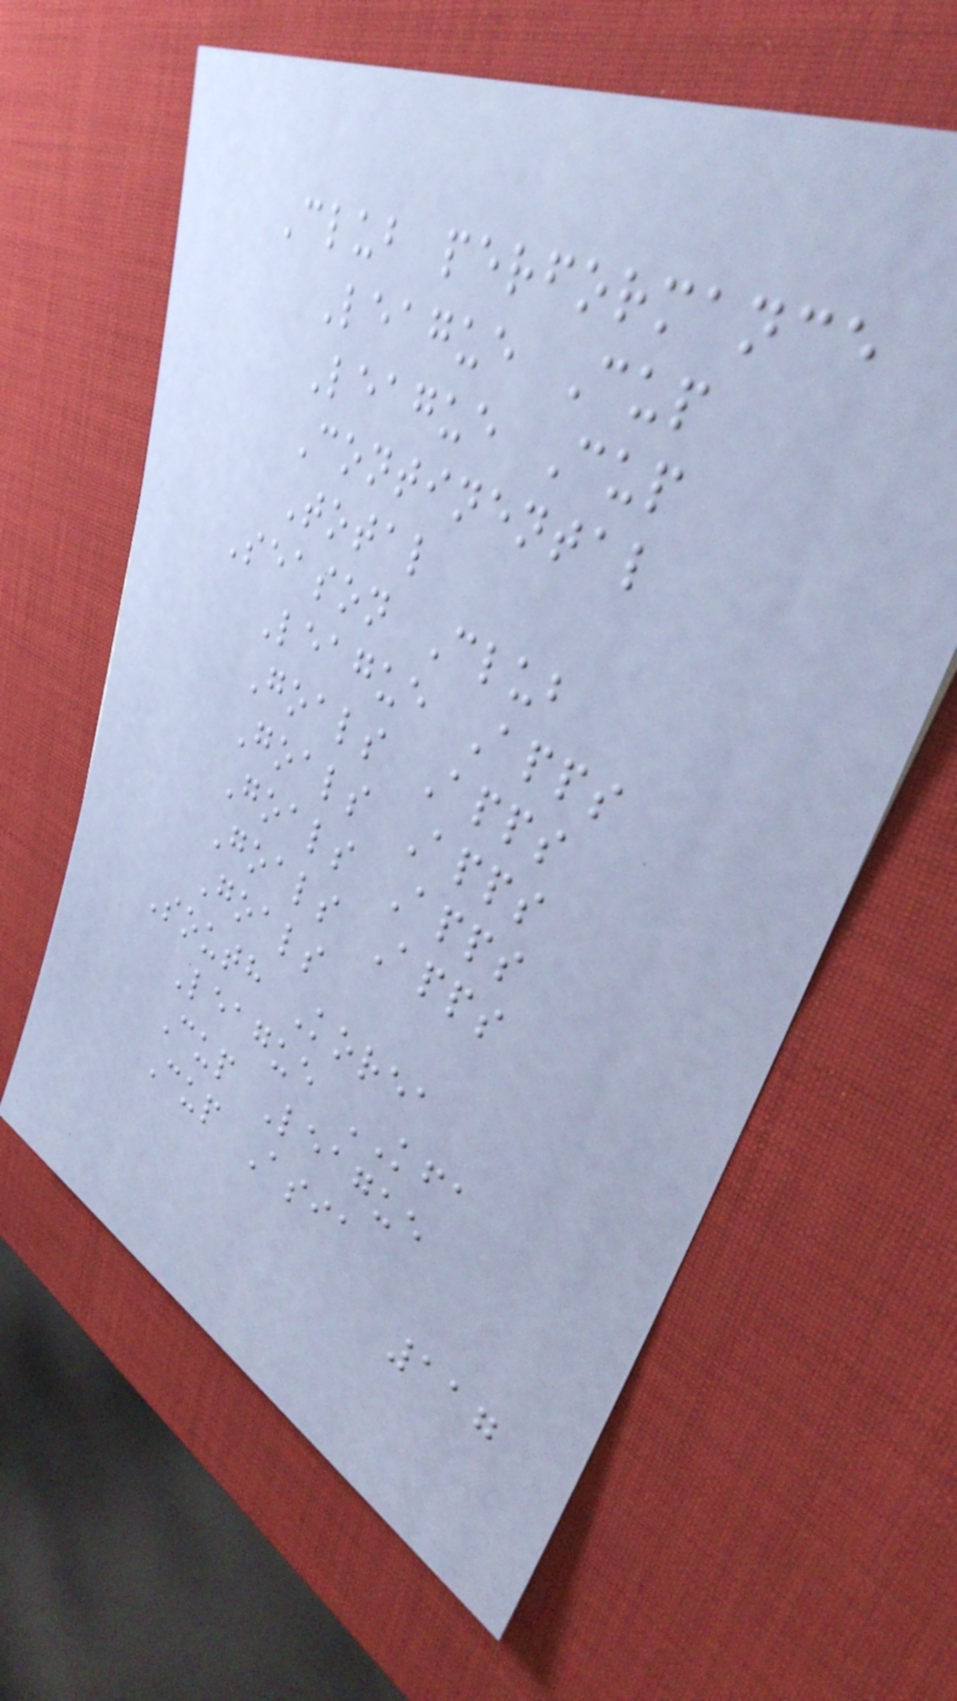Club performance
League Cup
League Cup
Continental
Total
Season Club
League Apps
Goals Apps
Goals Apps
Goals Apps
Goals Apps
Goals
South Korea
League KFA
Cup League
Cup Asia
117
